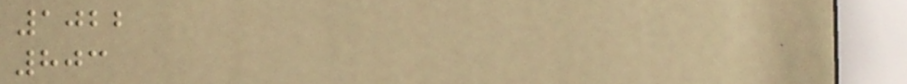1022
803
